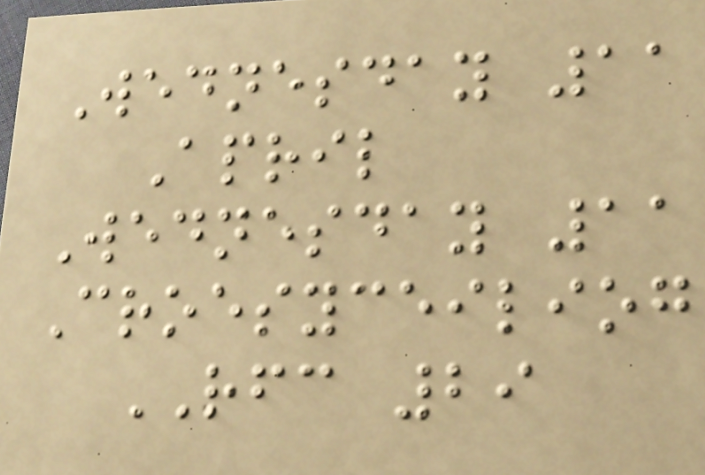Wednesday 11
April
Wednesday 11
Croesyceiliog
RFC 29
